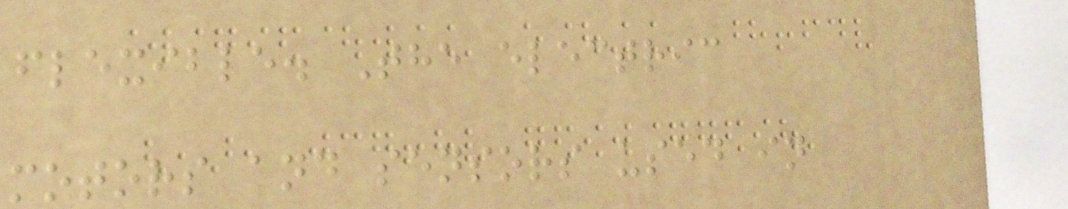flexible. The electric
motors and sensors used in
